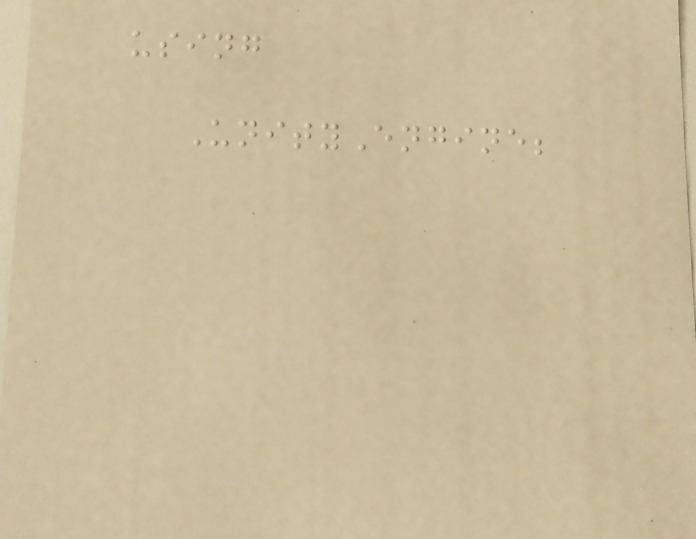using
UnityEngine;
